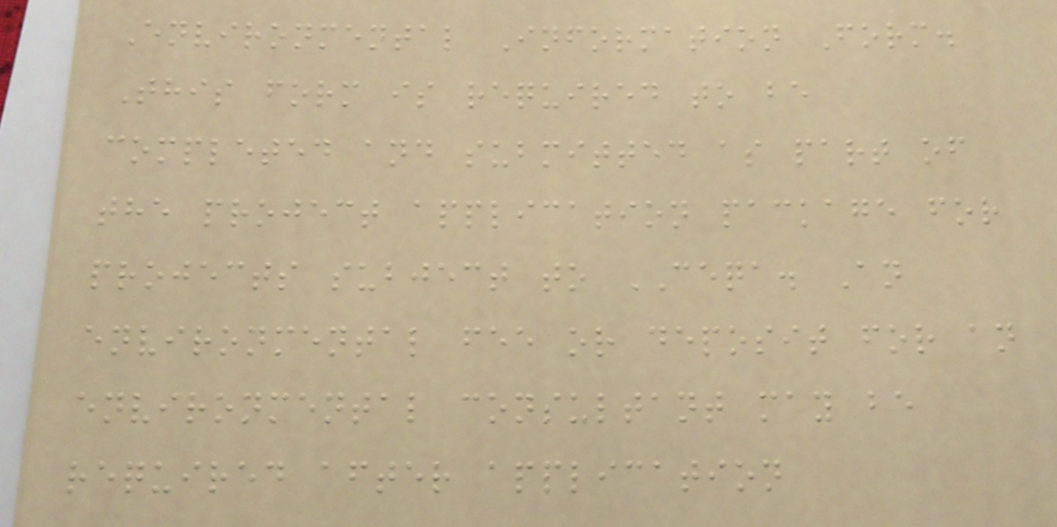Environmental Information Form.
This form is required to be
completed and submitted as part of
the project application package for
projects subject to CEQA. An
environmental fee or deposit for an
environmental consultant may be
required after application
